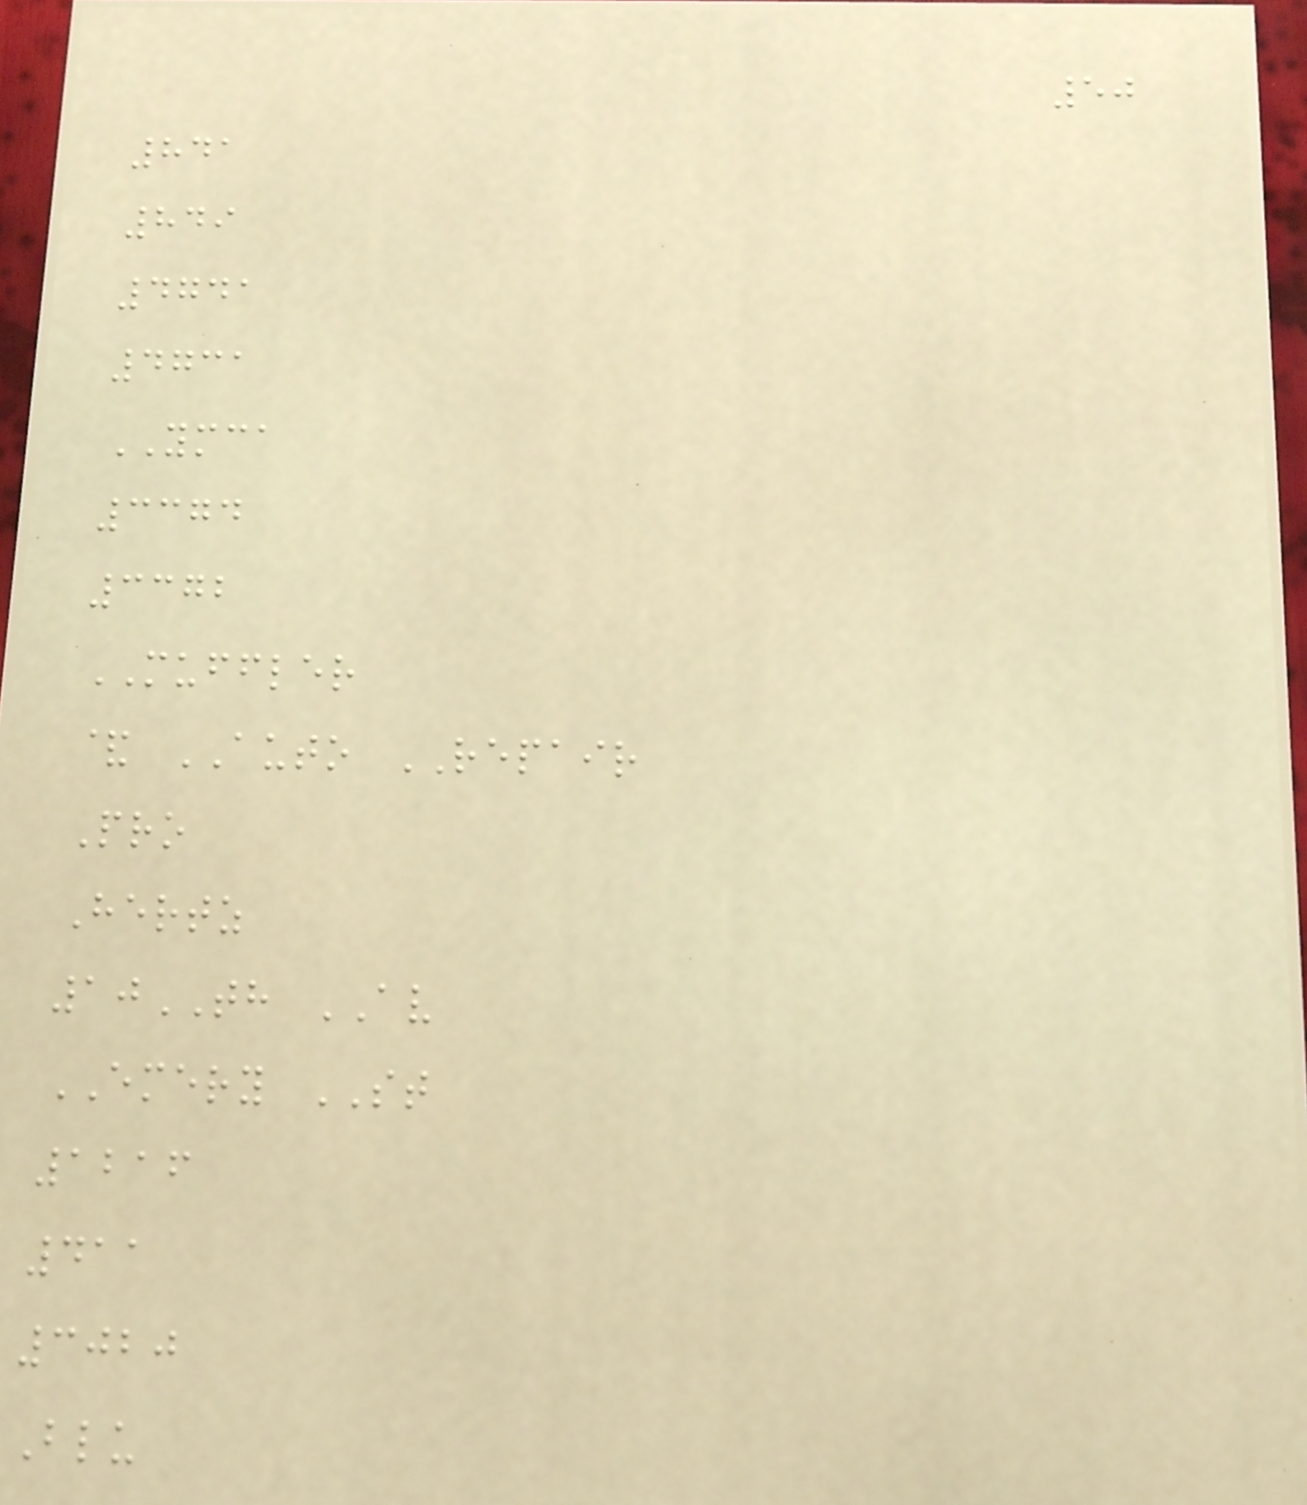50
841
849
4741
4731
YMCA
3374
3372
MUFFLER
& AUTO REPAIR
Pro
Hertz
10TH AV
EMERY ST
1216
411
3020
Blu
